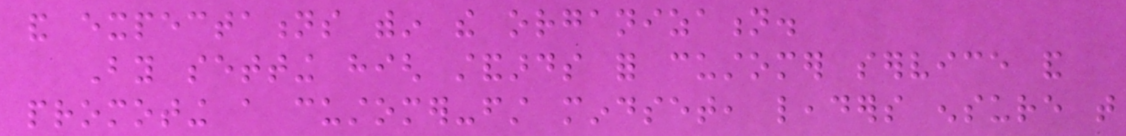and expectations within the organization.
By setting high standards for customer service and
promoting a customer-first mindset, leaders ensure that
